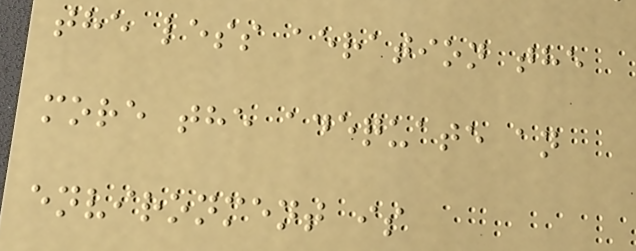the less aeration the
more the adequate an
environment is
